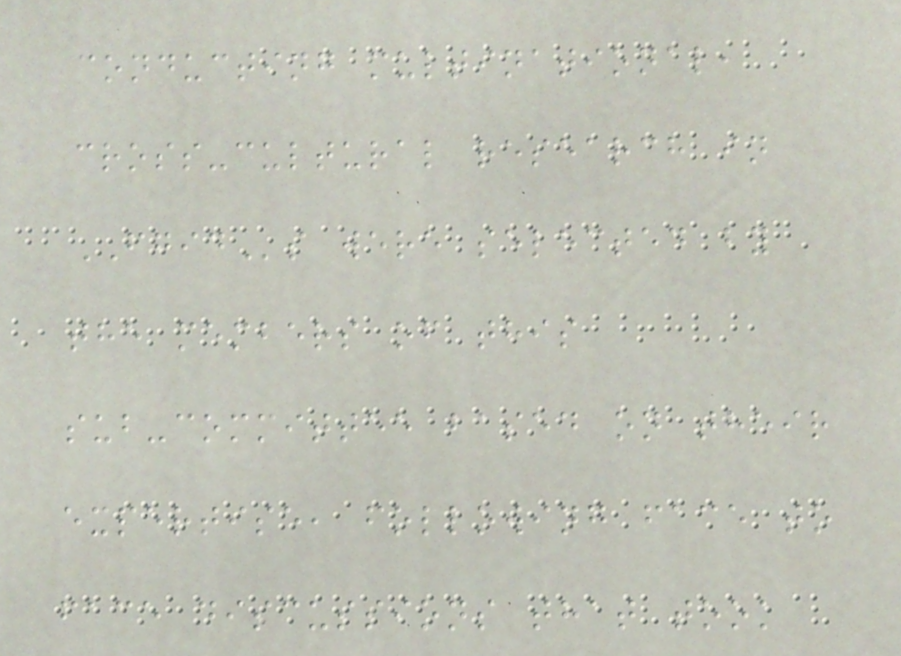conducting multinational,
cross-cultural research in
FGIDs were selected by
the members of this
sub-committee based on their
expertise, following face to
face discussions that took
